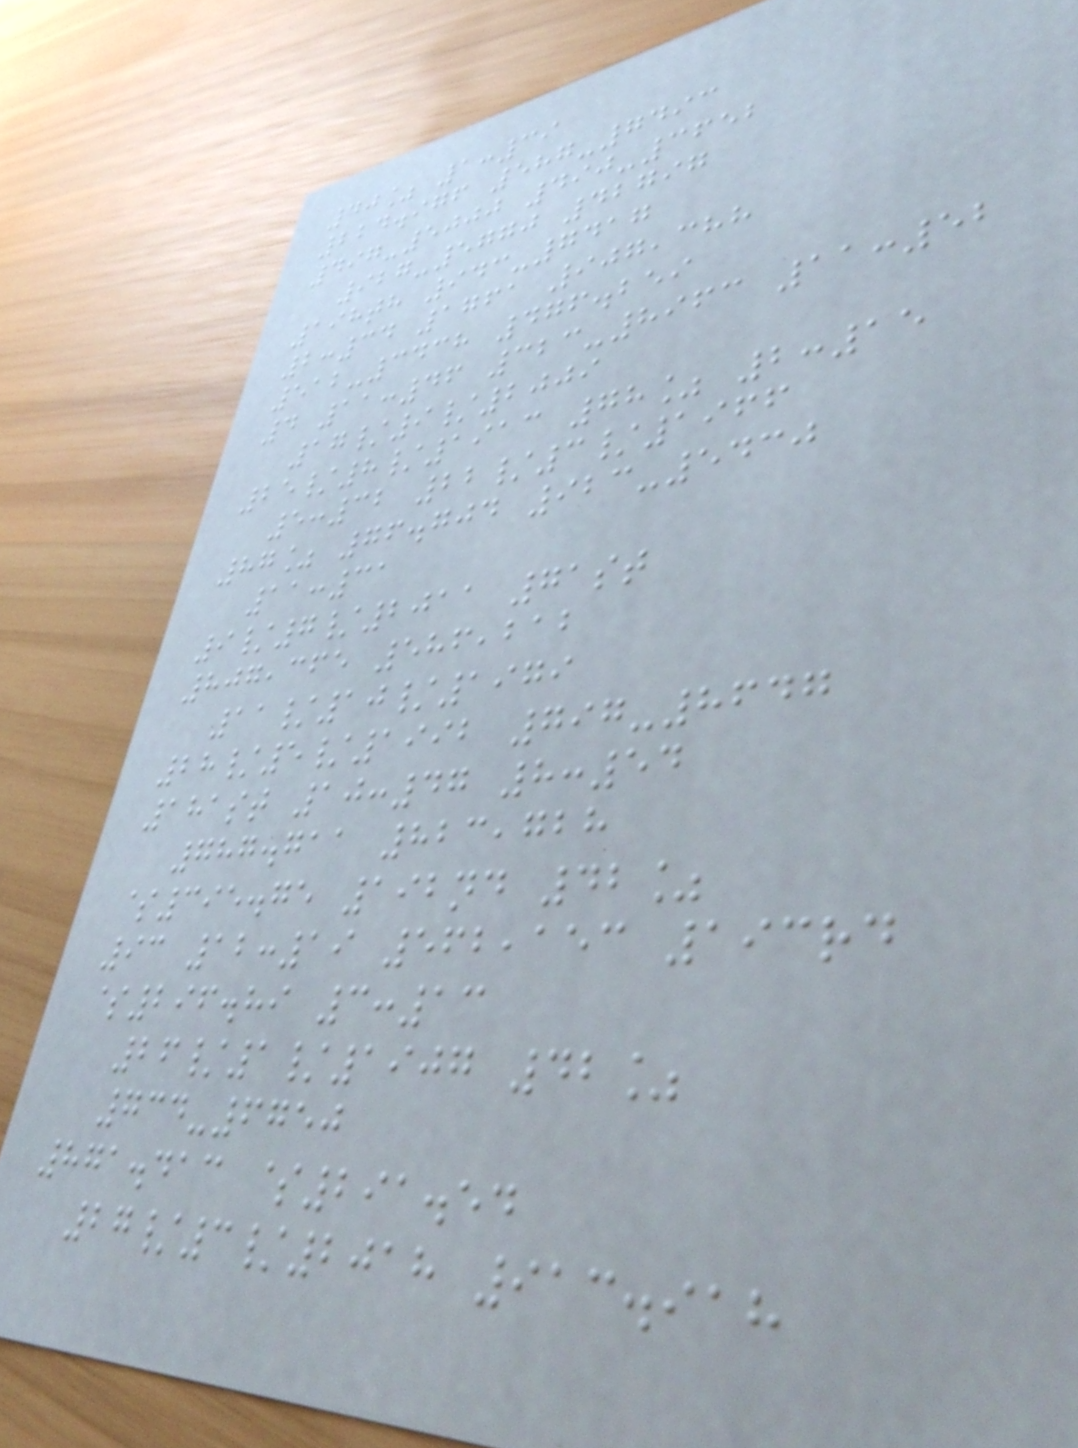40% 1:39
224.976 587-7493
497-5000 490-3652
927-5770 42797
198th 943-7417
2:34 1761 907,388
512-3438 476.259
4 11:46 323-8963 11:52
17/9/2009
25/8/1913 78% 2:15
5:32 22/3/1966
87% 76.704 923-5430
11:31
9/7/2011 71st
807,365 586,212
11/10/1979
28/5/1992 797-8647
181st 10:47 8:54
787.711 823,728
$395.75 192nd 42%
93 12:19 562,153 193rd
$296.89 3:13
26/1/1907 42%
734-6750
871.413 $291.54
27/3/2018 913.918
